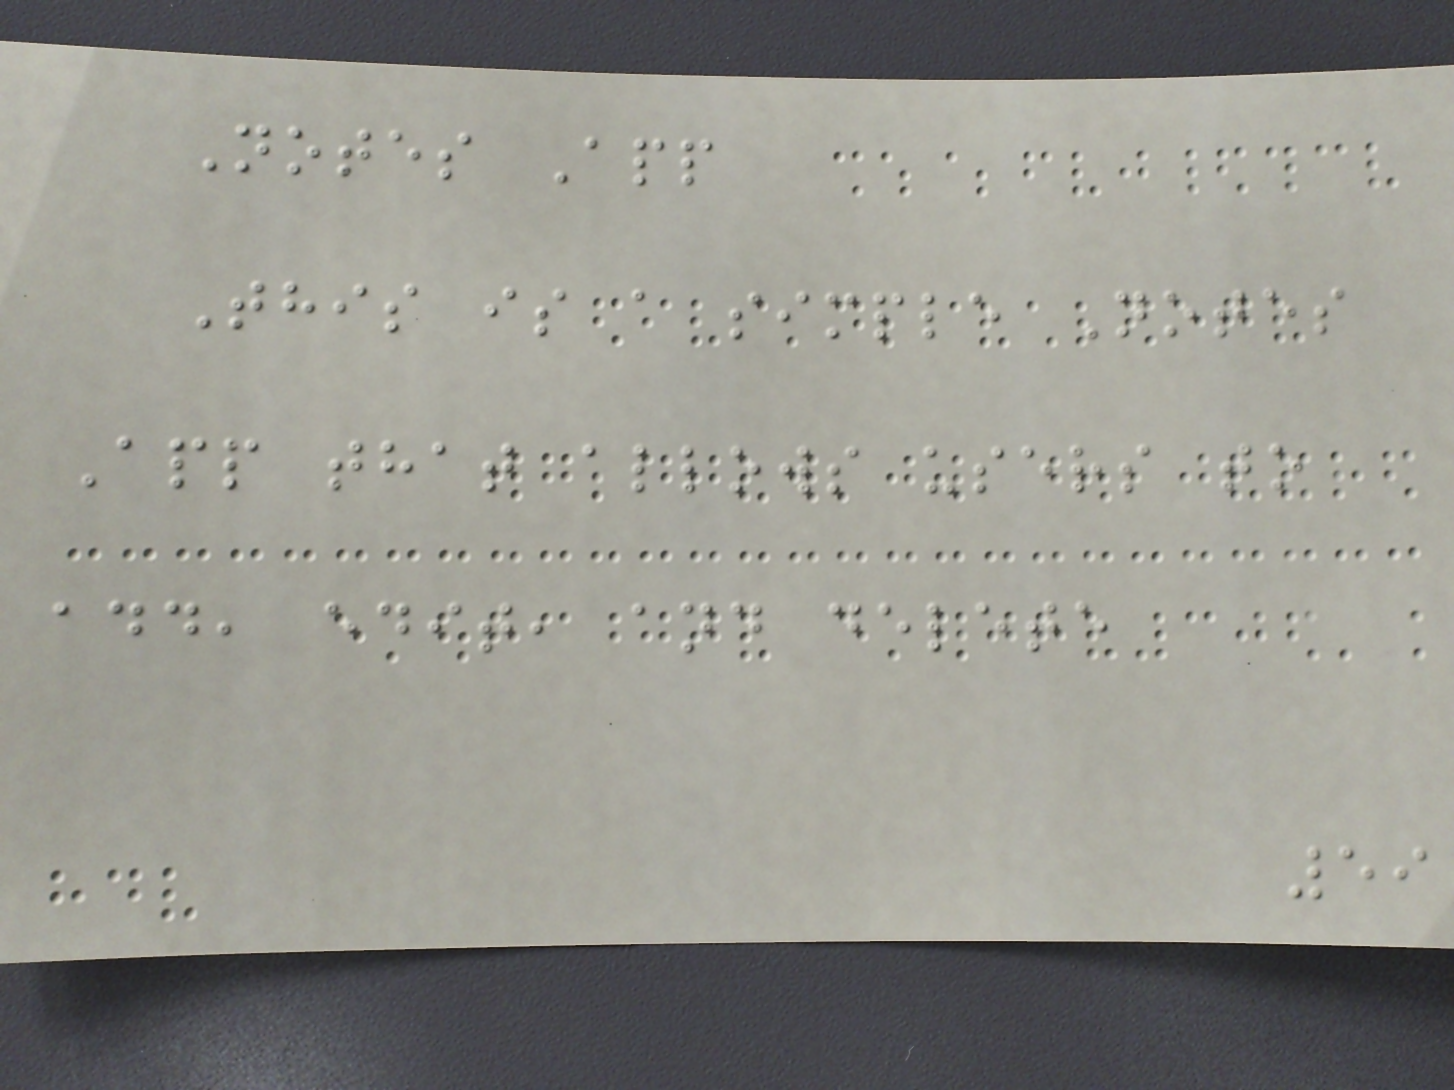Notes App
This is a simple Notes
App that allows users to
add, edit, and delete
59
